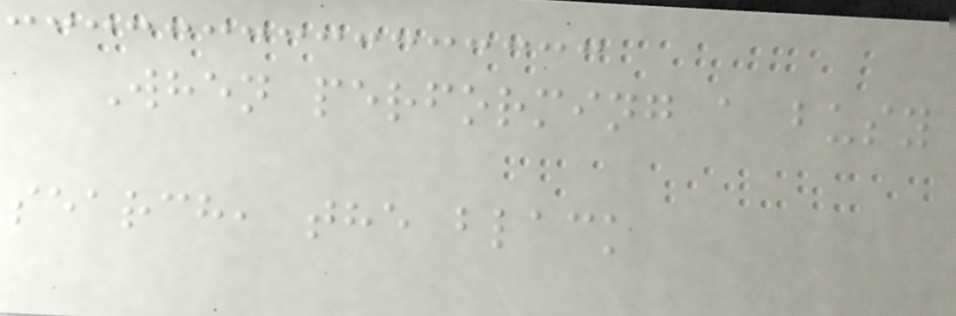When performing a busy
search, the black
